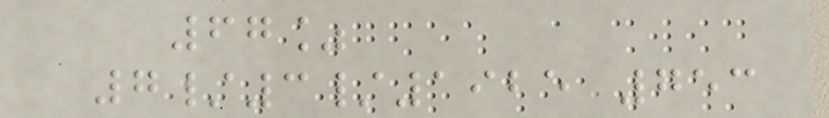67%
7/3/1925 753
